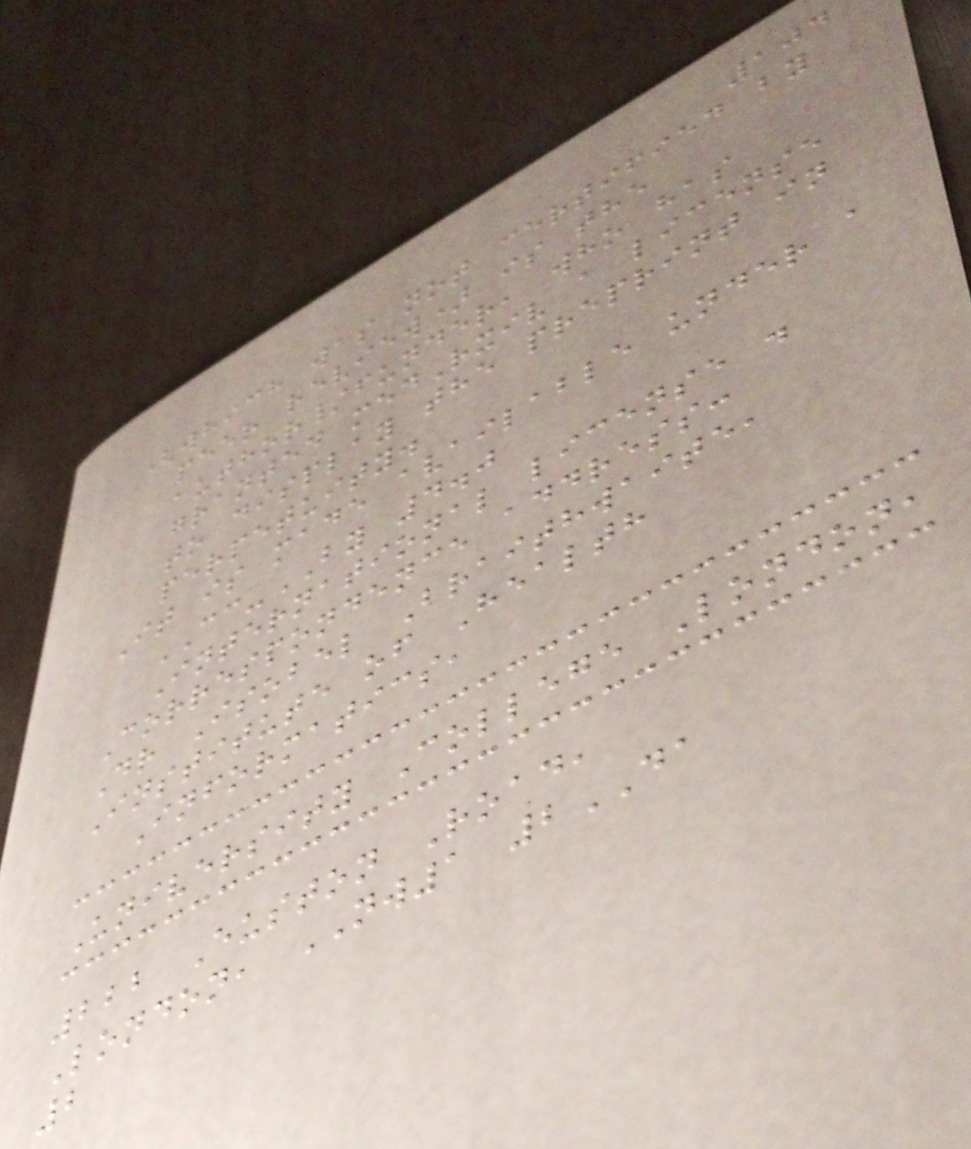104
(which was not certified by
peer review) is the
author/funder, who has
granted medRxiv a license
to display the preprint in
perpetuity.
It is made available under a
CC-BY 4.0
International license .
Correspondence address:
Dr Isobel Braithwaite,
Institute of Health
Informatics,
University College London,
222 Euston Road,
London, NW1 2DA
2
